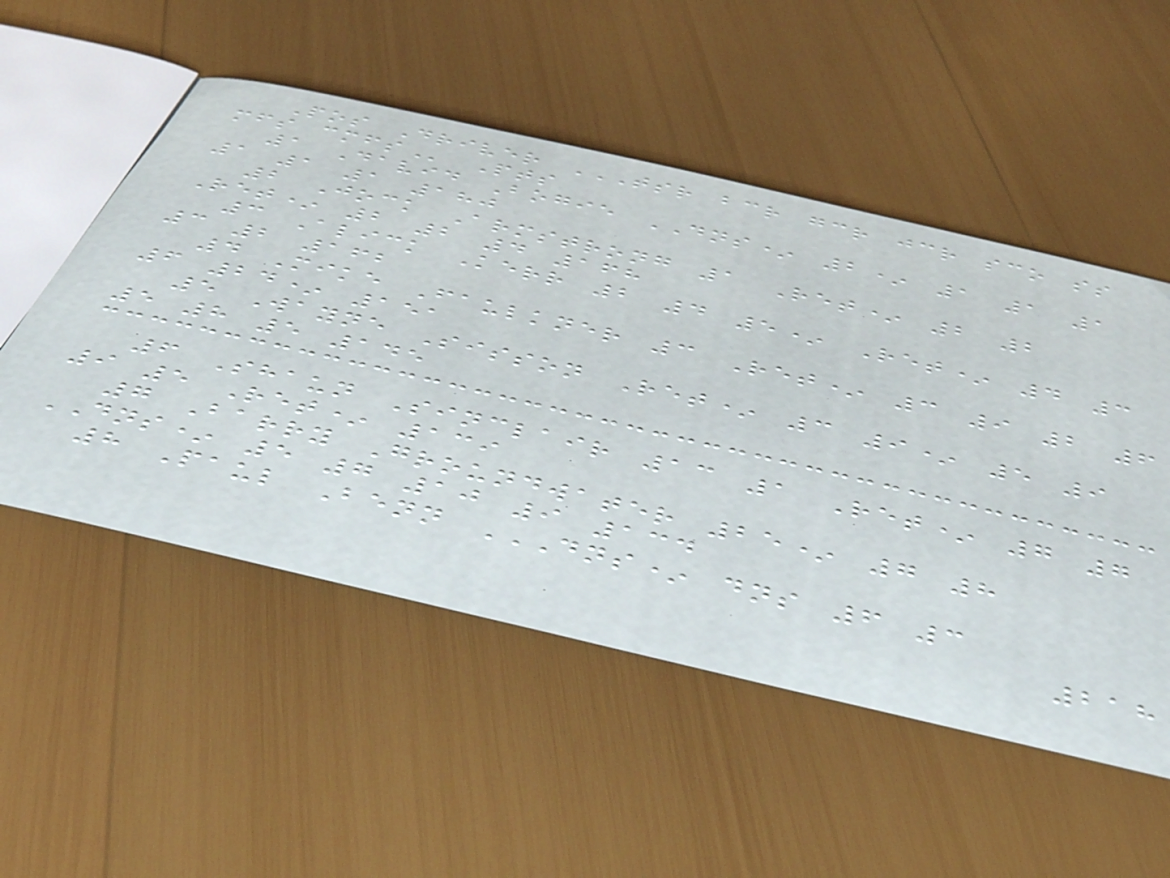Pos Driver TSR BCR GCR JCR SCO SS
MFS CMFS Pts
1 David Bogie DNS* 2* 1 1 1
1 1 1 180
2 Jock Armstrong 1 Ret* 2 2
Ret* 2 2 4 168
3 Alick Kerr 2 4 5* Ret* 4 3
3 2 162
4 Mike Faulkner 3 Ret* 3 9 2 6
6 24* 151
5 Wayne Sisson Ret* 3 9* 5 9
5 8 5 145
6 Shaun Sinclair 13 1 Ret* 7 7
9 5 Ret* 139
7 Barry Groundwater 25* 7 8
DNS* 5 7 10 9 134
8 Paul Benn DNS* DNS 6 3
218
